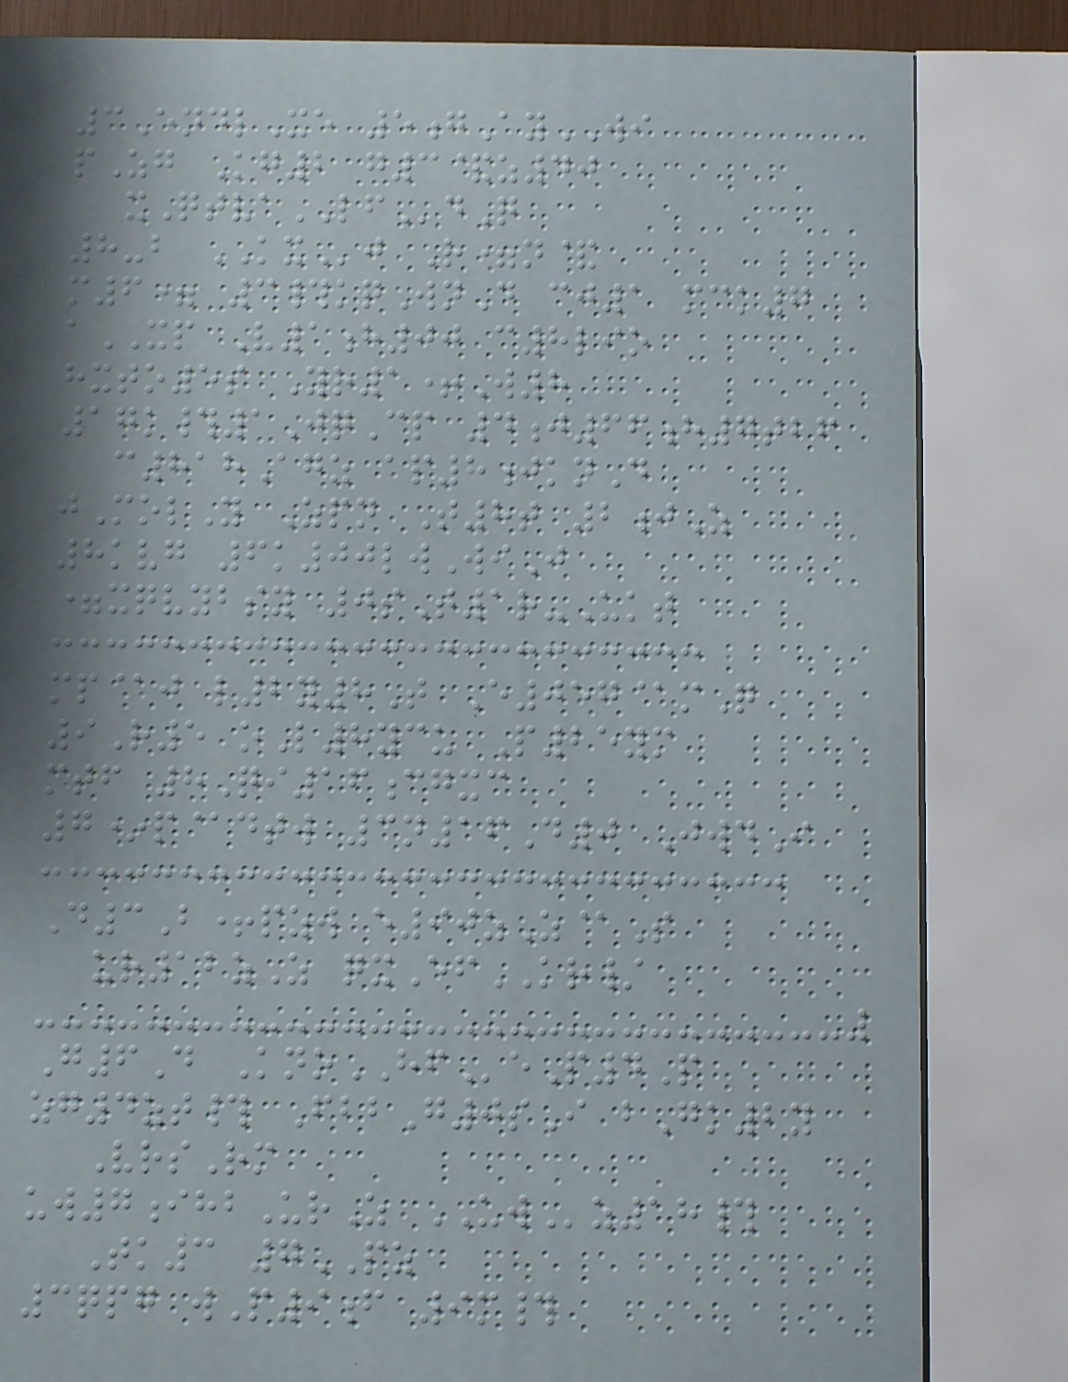3EndlXe 5gAyWI
pZg Kg2 g3&z40
xQtvaLFdQ
8-b KXj R=n&
m6= 3#kqWnD cj1 mck7
aXP V1h00 c8lio
hxto5s Yr1+W8
17k#1JqCp 4j66h7tbf
c818Agz ap8jknD
jMolY Zpn T8t 2jZ
8kvg 6k00lwWiJ
=xqvybsy 0sT1r-Ukt
mp@j l2y8T E057@mQ
9R5 oL8ycu P25ym
mtf 8Qi16cgxc
7*p@dtw 3n16D0 JwdI
D3B+pzw e90zZ@S
ur12zZ qxEfKR/
G6D KnoHFeP4P
zg4zt# FbbG0sI bGk2y
VrsRm
uw7ihbUrZ UWz18#
Tk3 7PZ
3qpg wP9f 9m#
